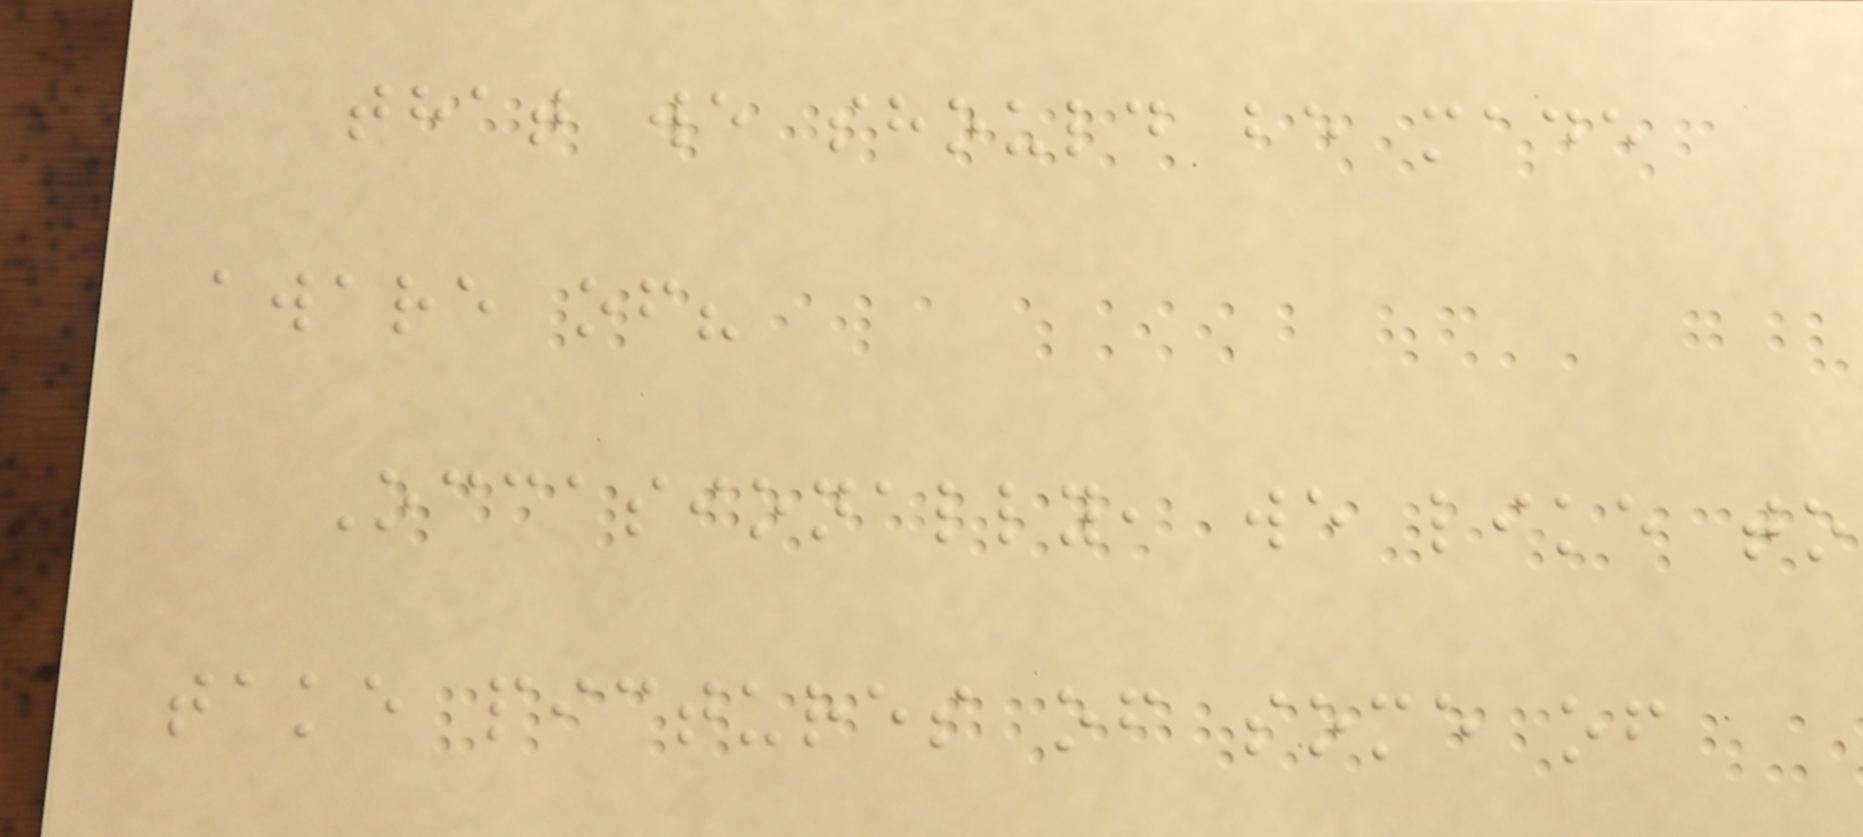that we should be made
aware of?
Occasionally, we like to
take pictures of some of
